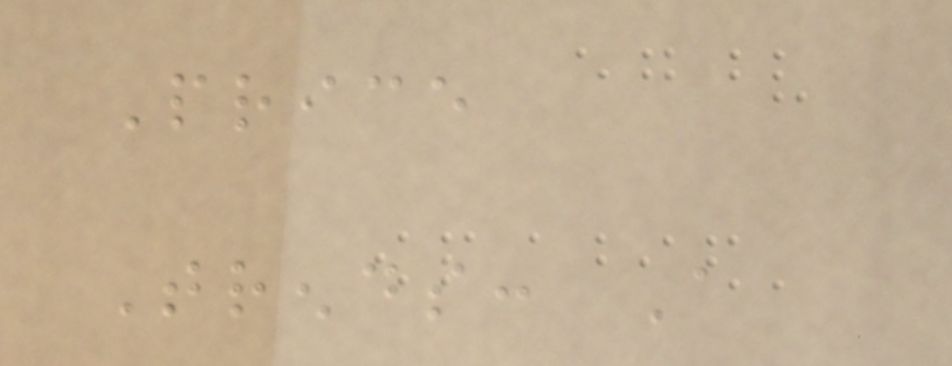Price
Trends: A
